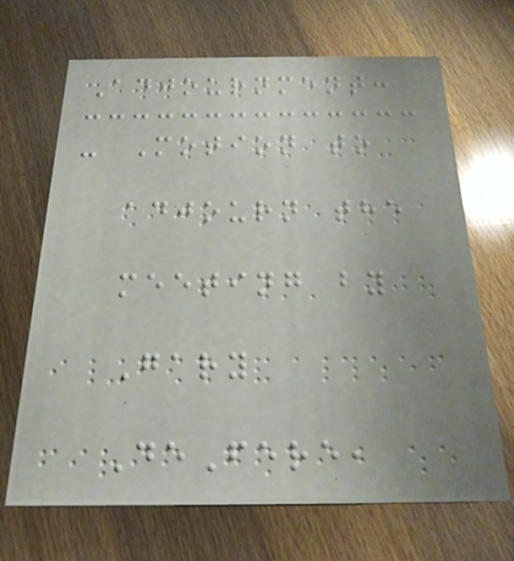Adjournment:
- Motion to
adjourn the
meeting by
Gary
DeFere,
